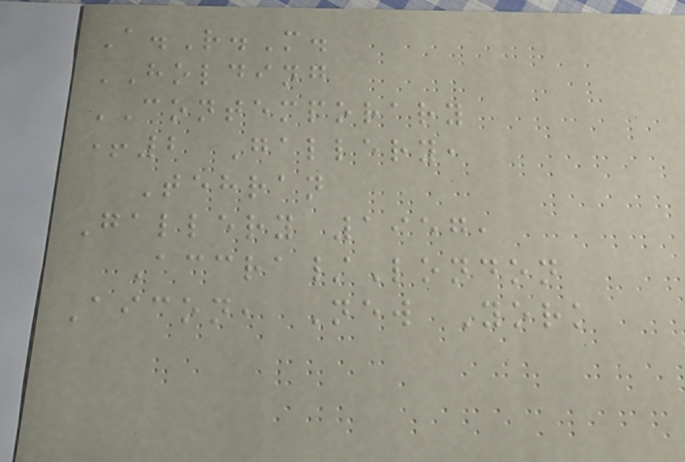A.R.M.
HOLDING
CONTEMPORARY
+2 Gallery,
Tehran
Gallery 1957,
Accra/London
Aicon, New York
